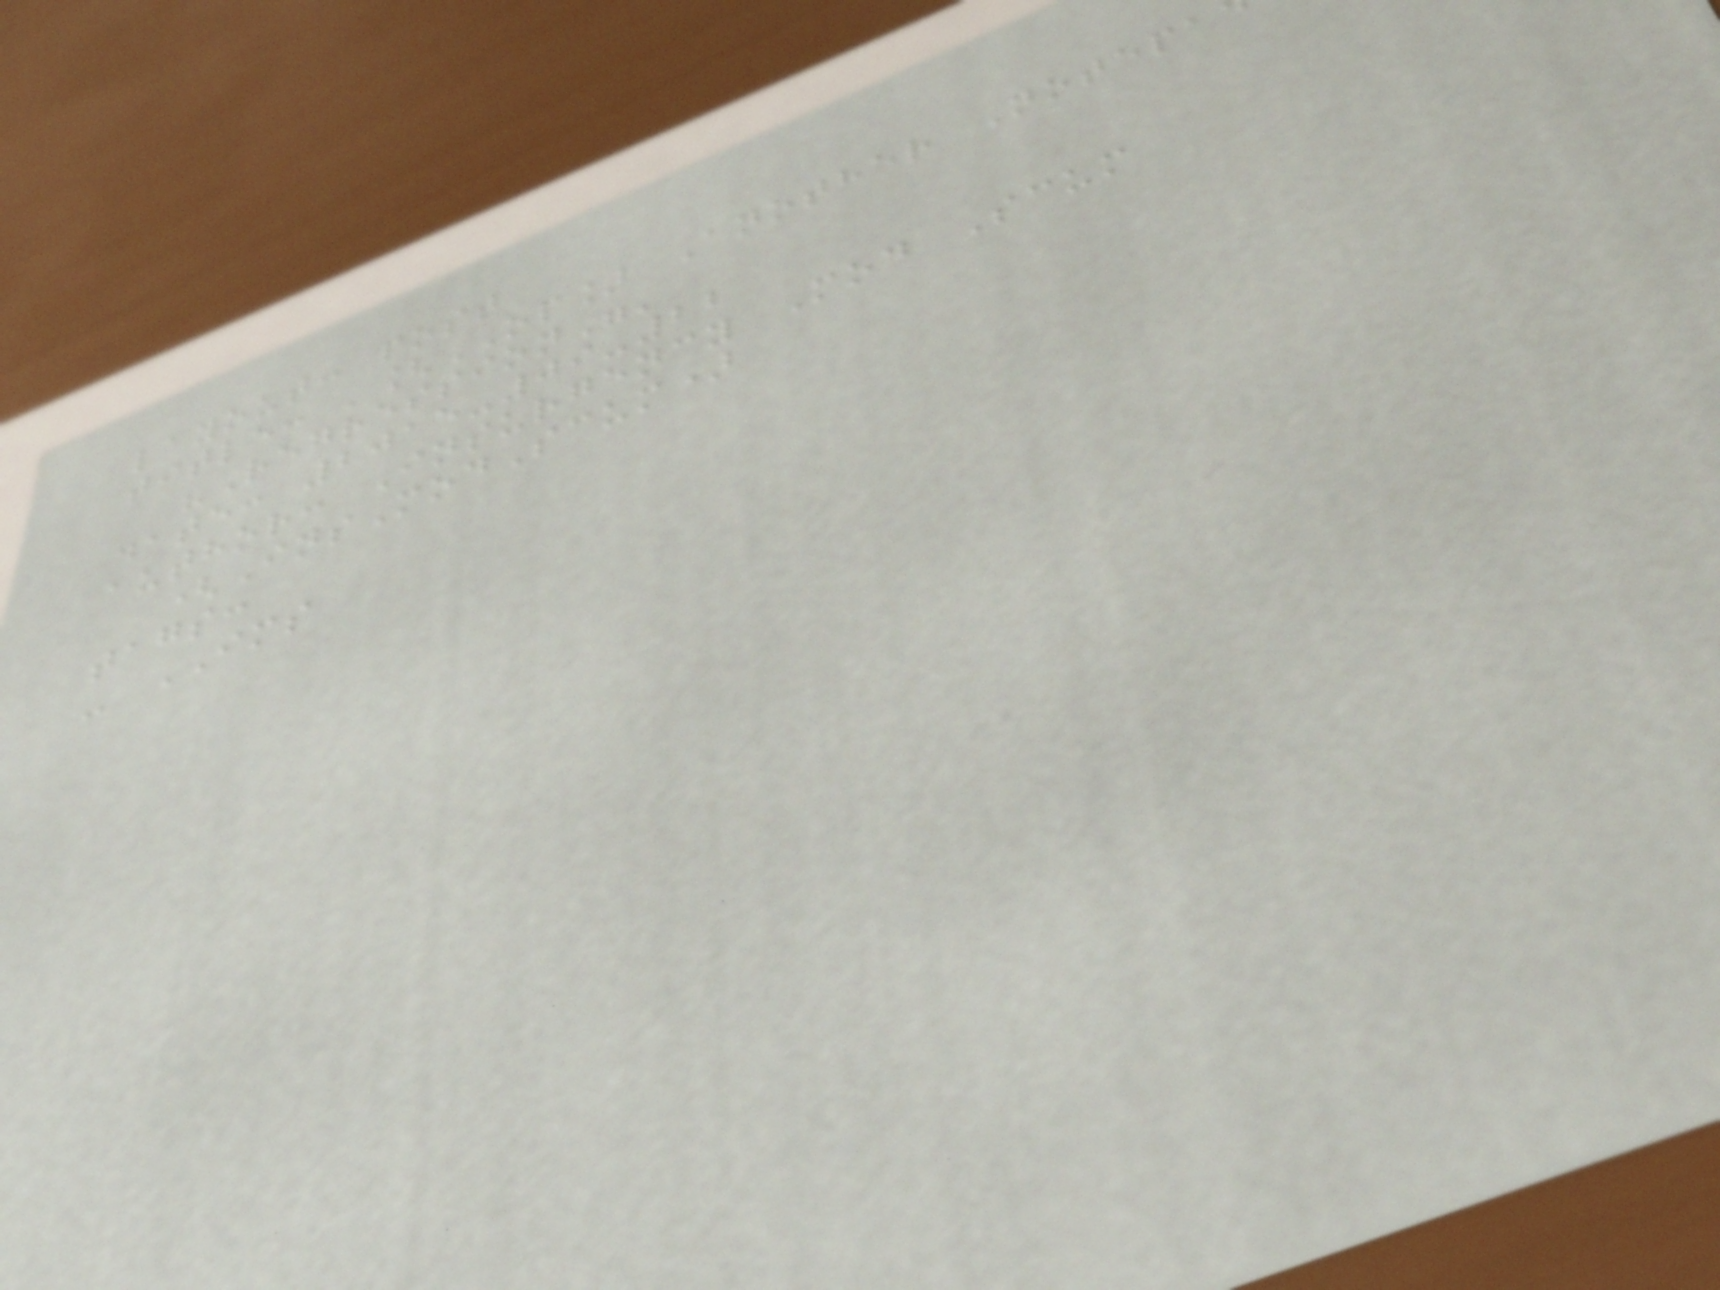layout: post
title: '[OP] Another Notepa
"Regression"'
date: 2015-09-22
author: Insurgency Mod Scum
(InsModScum)
tags:
- IMS
